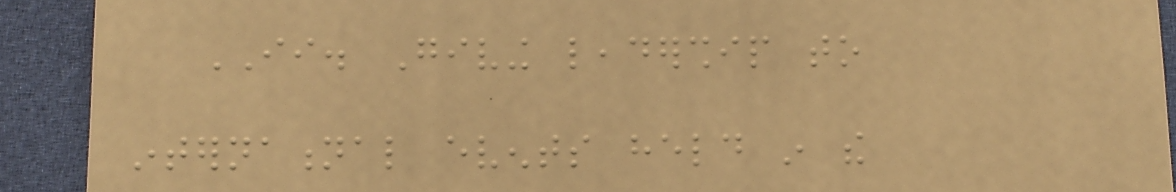II. Giving leadership to
international events held in the
